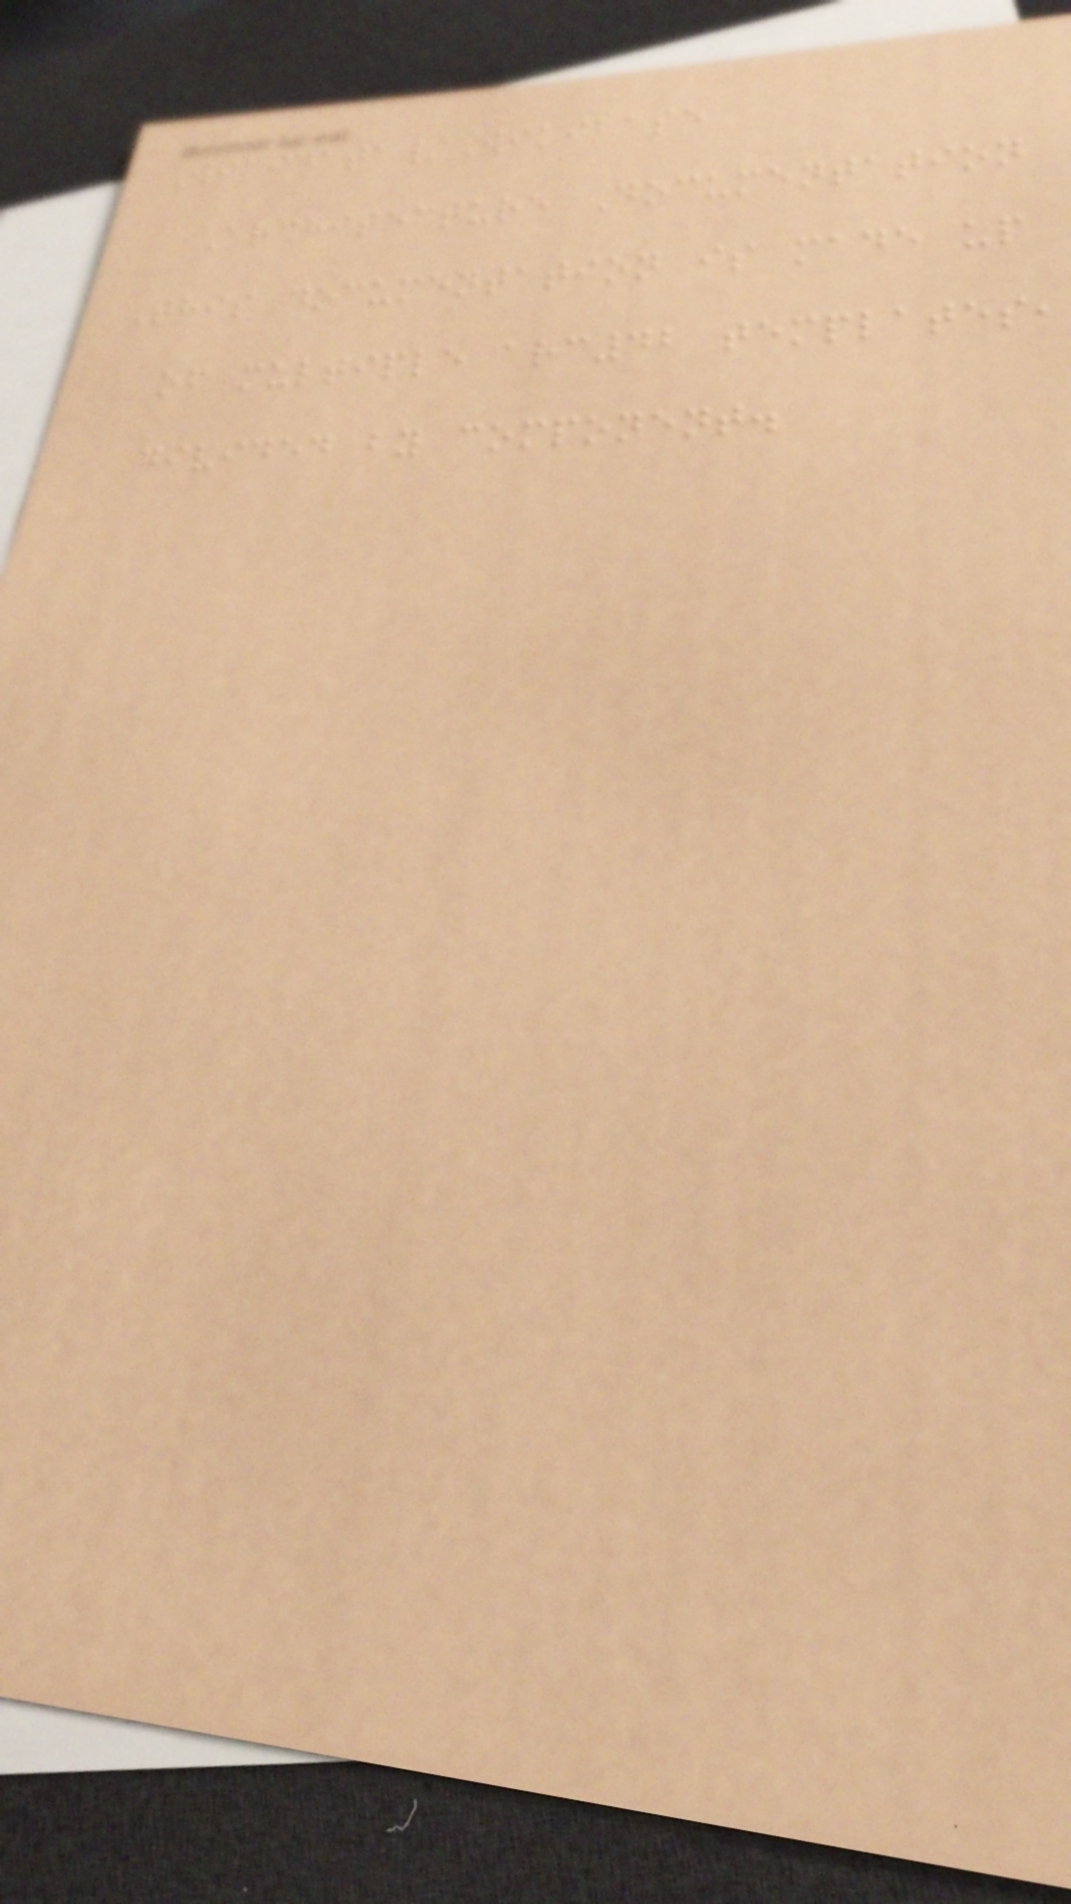Wikidata/Wikibase
Architecture Documentation
This documentation is made up
of multiple arc42 templates,
divided by component.
